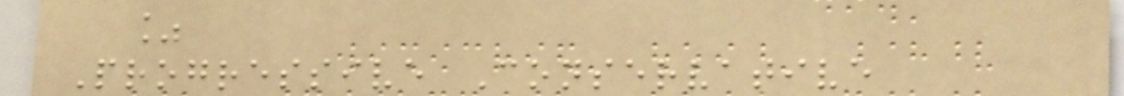%
Progressive Conservative
